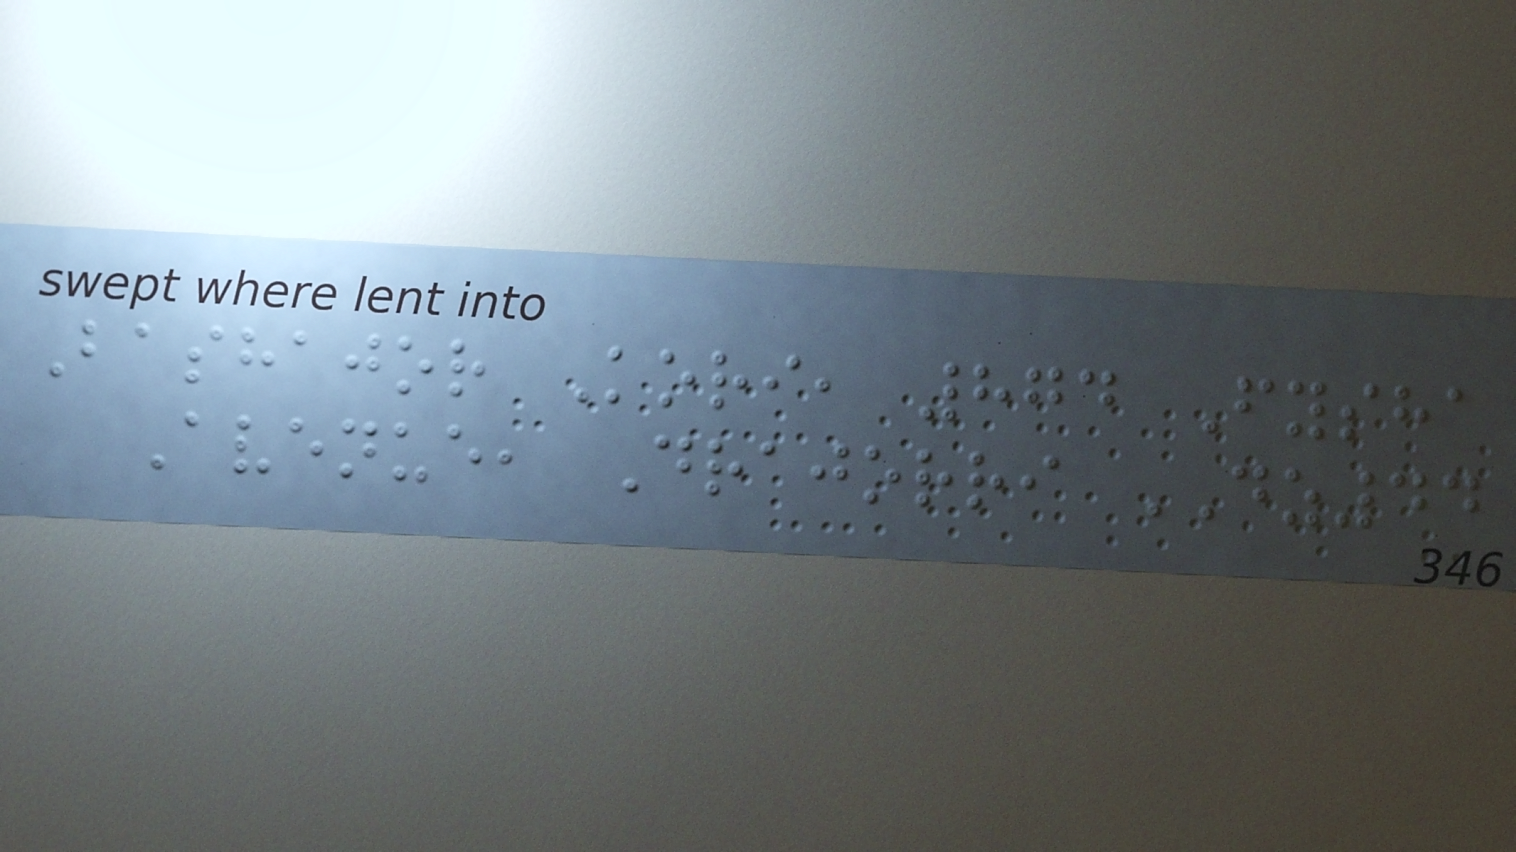Bashajor Kori, 874 Fysha
Avenue, Drajorri DZ44
